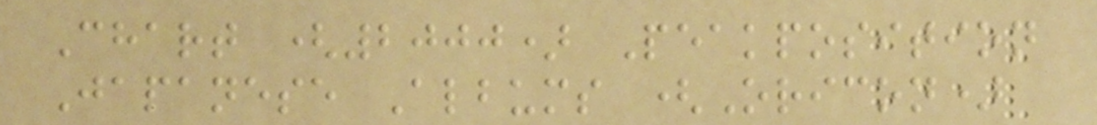Chart (2000) Peakposition
Japanese Albums (Oricon)
